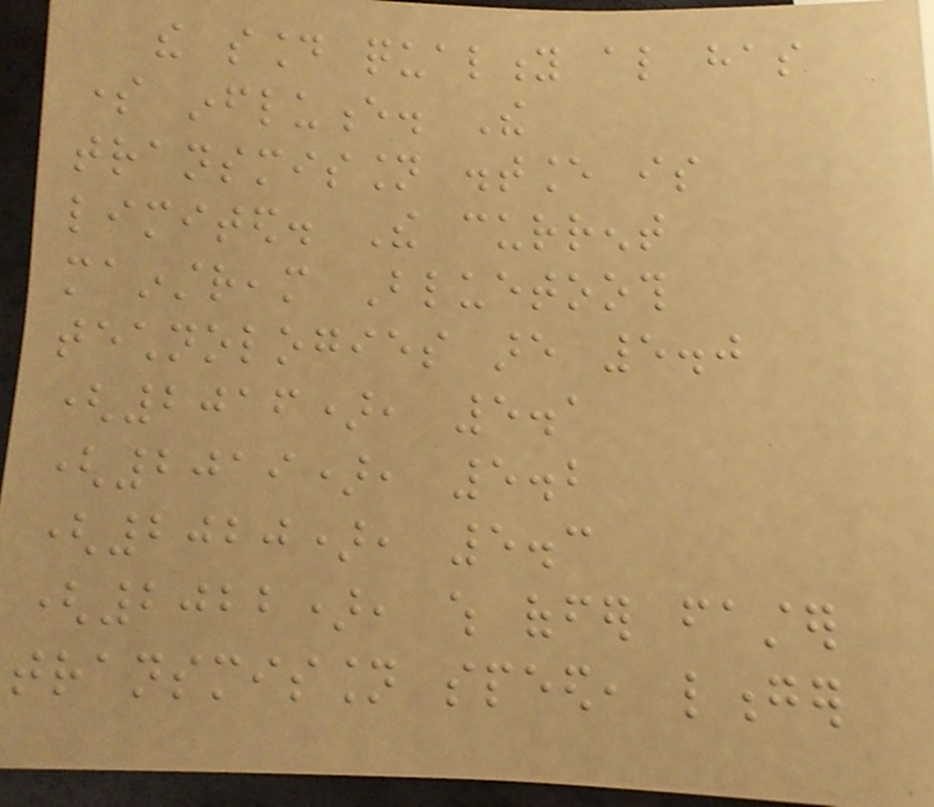the sound quality also has
some influence. The
transmission distance is
limited. The current
mainstream Bluetooth
technologies are 5.0
(2016), 5.1
(2019), 5.2
(2020), 5.3
(2022), which offer faster
transmission speed, longer
